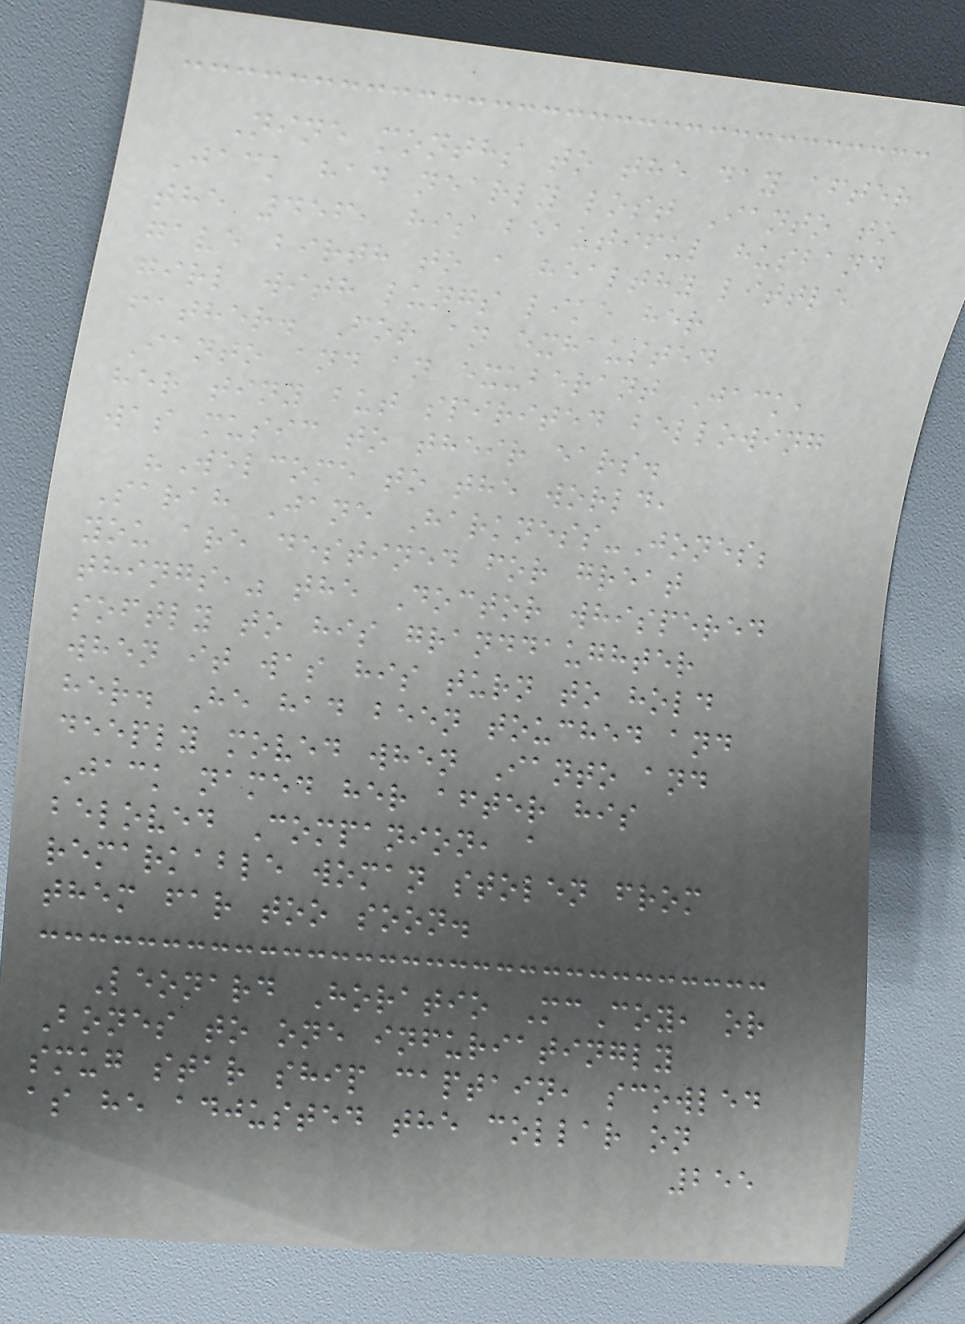Nine months to the day after
Jack had nearly lost Ianto to
the 456, his beautiful husband
gave birth to a healthy little
girl with lungs like her
father. For an exhausted
Ianto and an exuberant Jack,
her tiny but spirited bellowing
was music to their ears.
"Welcome to the world,
Sarah Jane Harkness-Jones;
you are destined for great
things," the Doctor whispered
softly to his granddaughter
when it was his turn to hold
her. He had been touched and
deeply moved when Ianto and
Jack named her after his
beloved Companion, a
remarkable woman stolen from
them far too soon.
Leonard Horatio McCoy, or
Bones to one infuriatingly
smug star ship captain, scowled
as he adjusted the collar on
255
